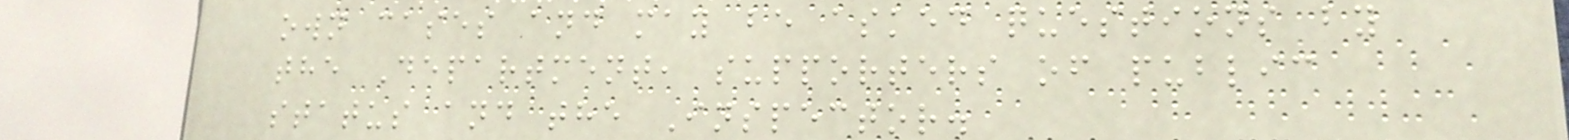own cases and may be asked questions by
the Department, supporters of public
status and the Inspector.
